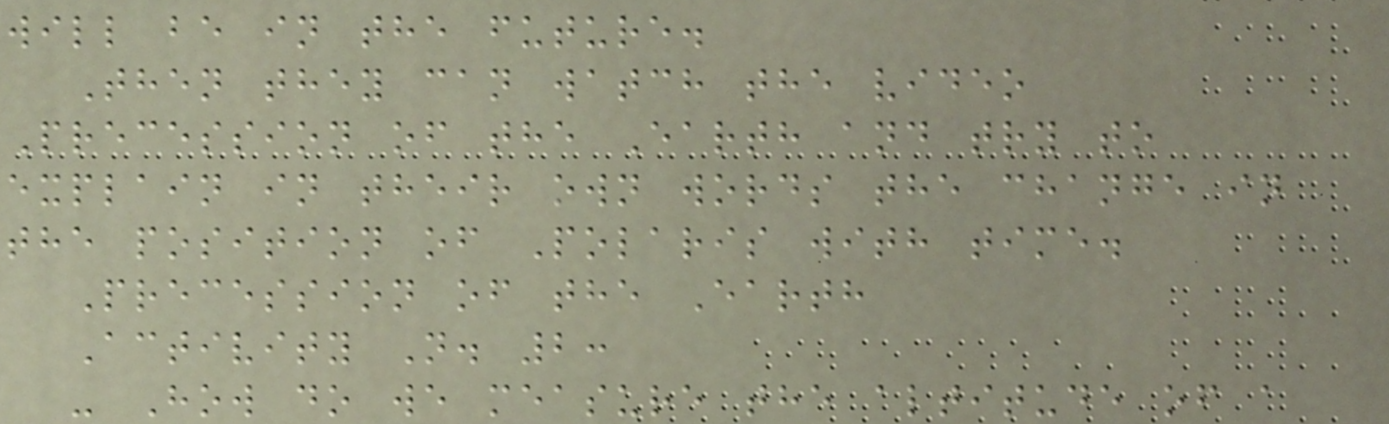will be in the future.
Then they can watch the video
Precession of the Earth and try to
explain in their own words the change in
the position of Polaris with time.
Precession of the Earth
Activity N. 2:
- How do we measure the altitude of a
